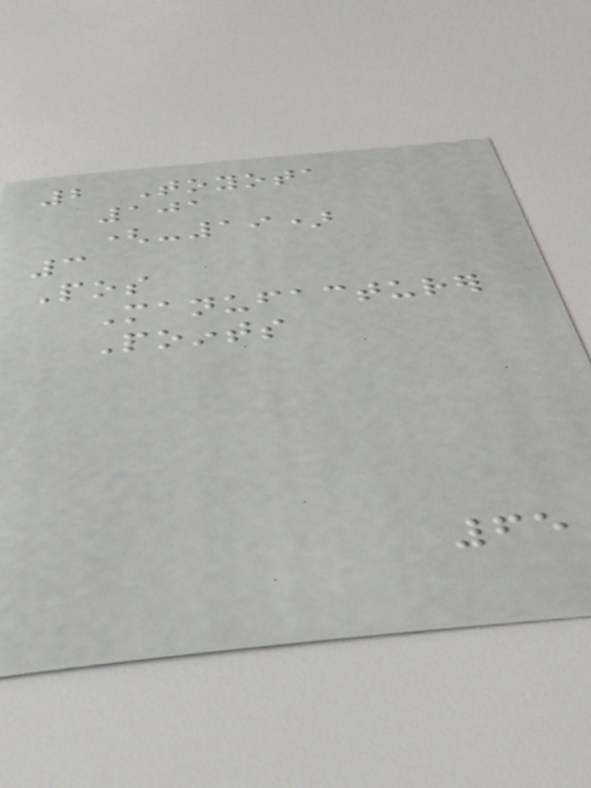2 Toyota
101
(-19)
3
Pos
Manufacturer
Points
65
